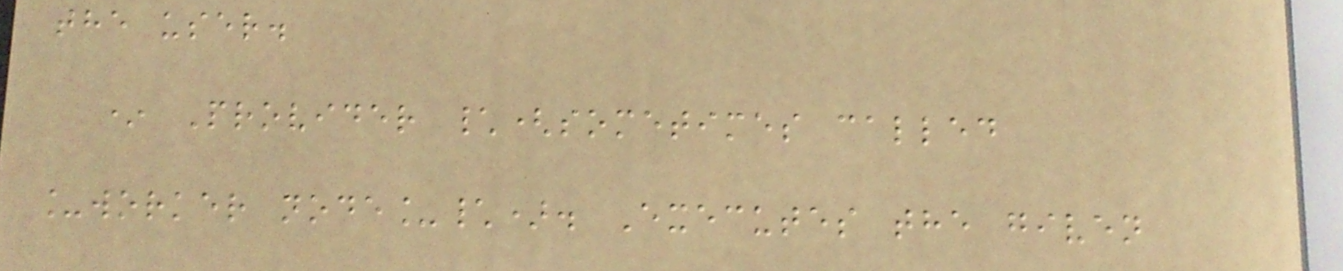the user.
* Provider \(sometimes called
_worker node_\). Executes the given
